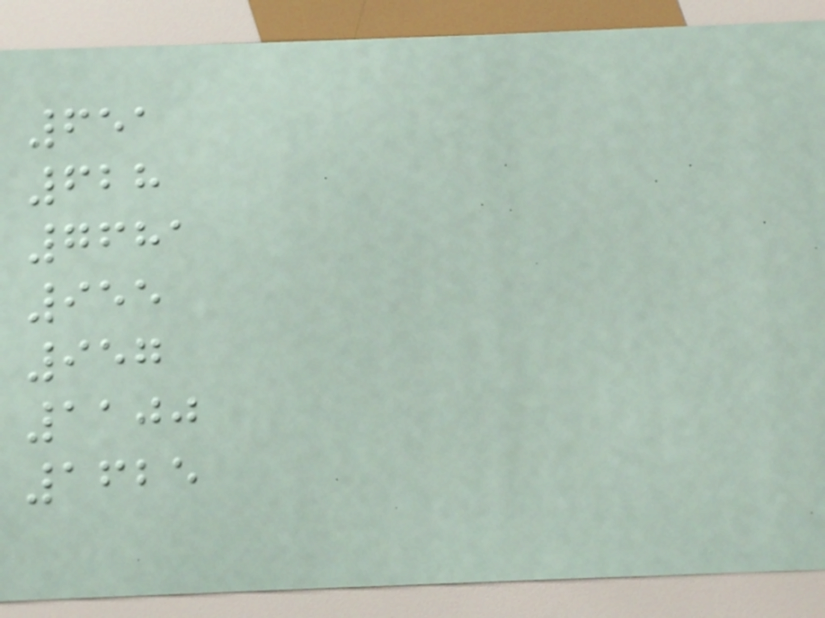651
628
7681
955
957
1100
1625
